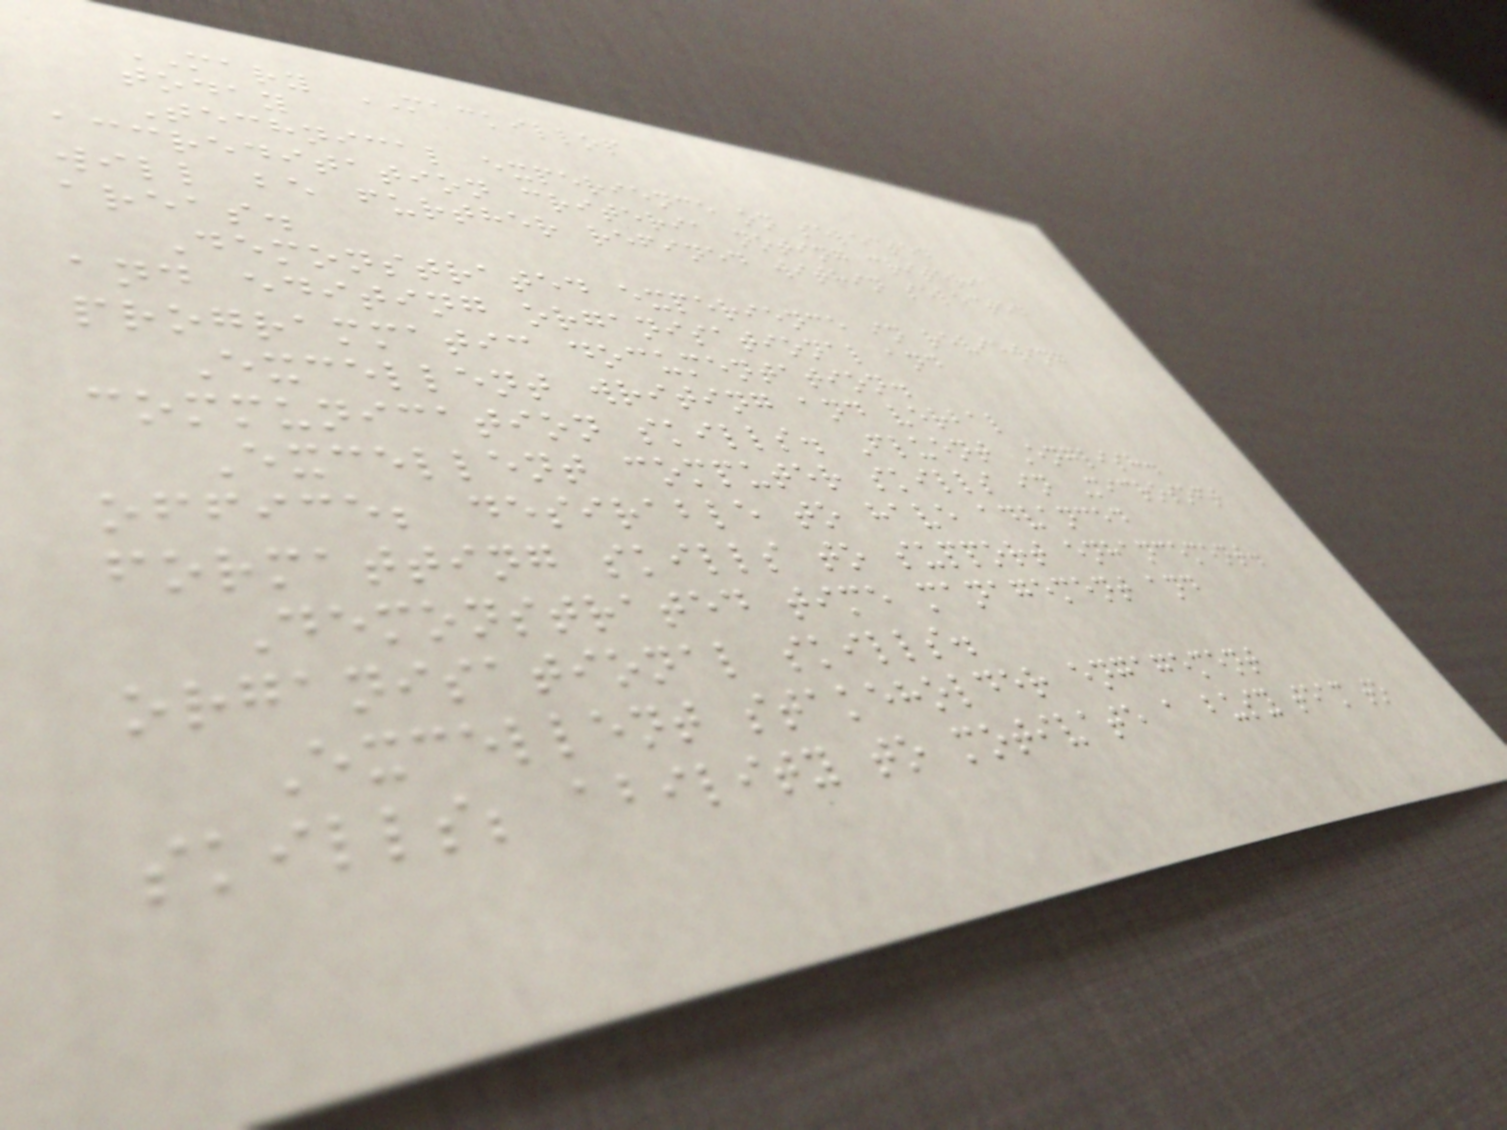MARY MACKILLOP
today
Technical experience on selected
accreditation criteria noting criteria
will be further refined within selected
areas.
Demonstrated experience in reviewing
and editing organisational and
programmatic documentation.
Excellent writing and verbal
communication skills. Fluent English.
Excellent computer skills in Microsoft
office; desirable to have advanced
formatting skills to support enhancement.
Demonstrated time management and
organisational skills.
Excellent stakeholder engagement
skills; ability to motivate a busy team to
